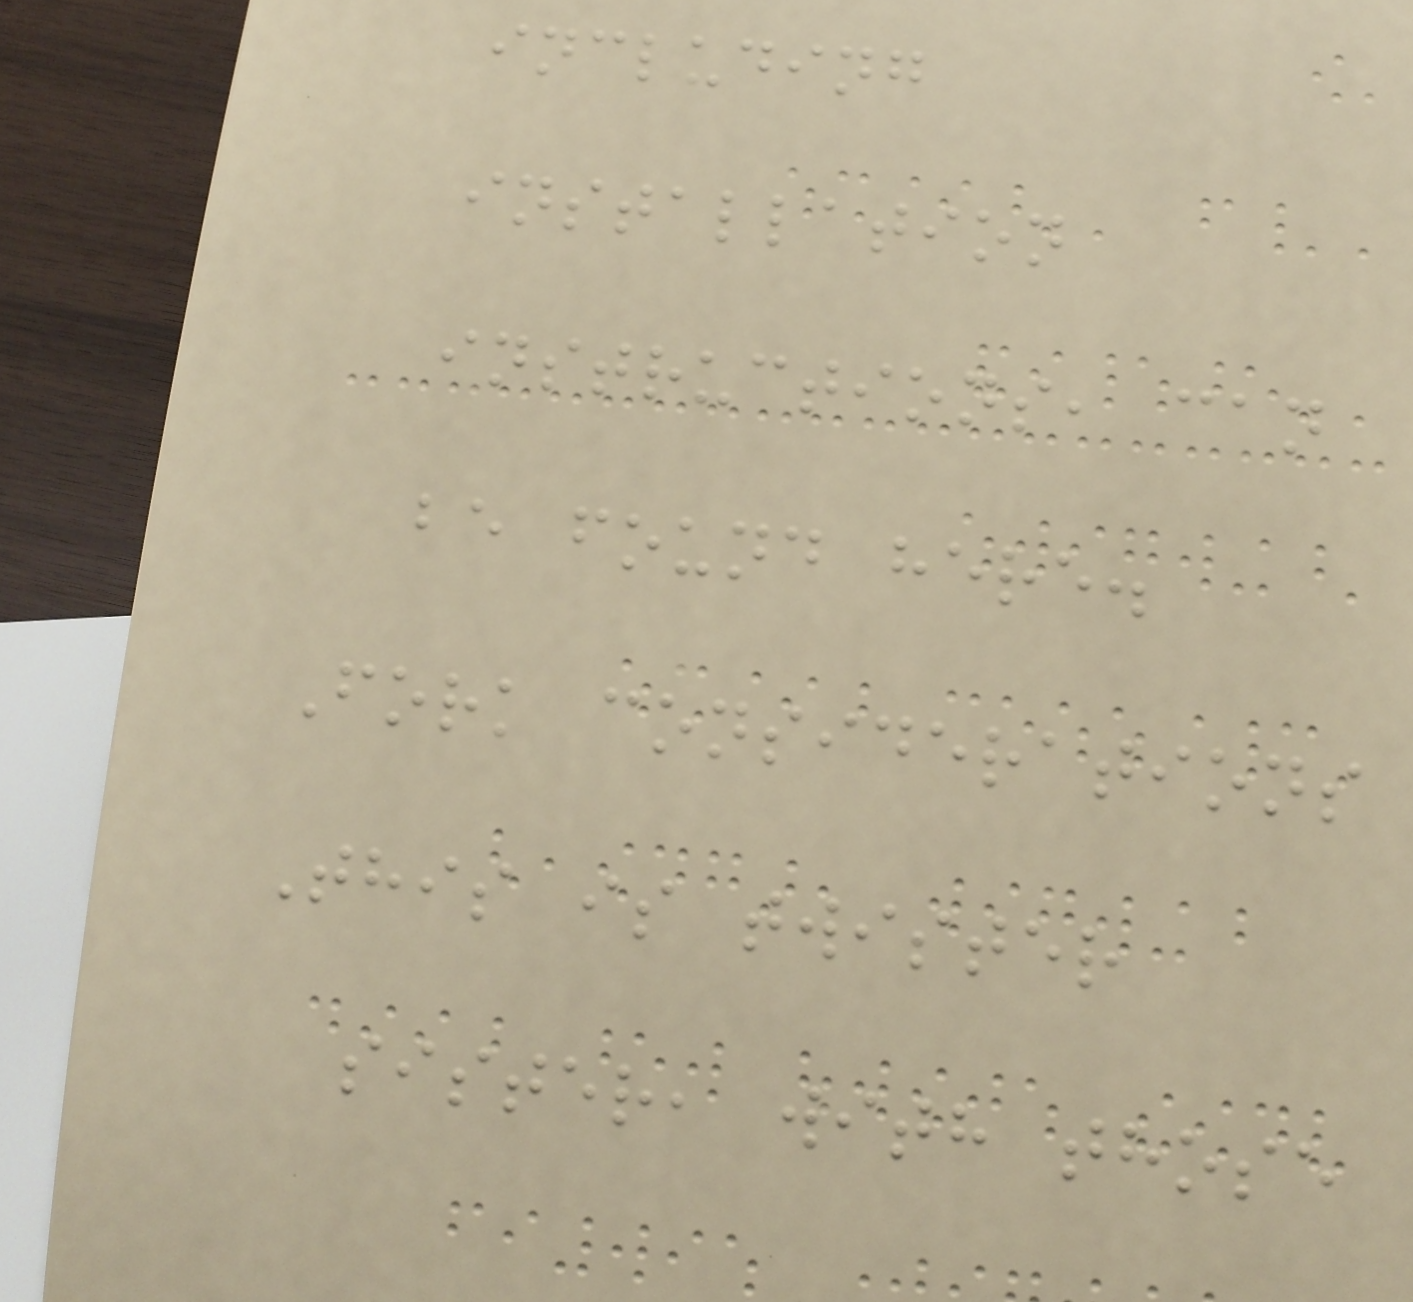including
installation
instructions, can
be found here.
Fork considerations
This is twister
sister, with those
